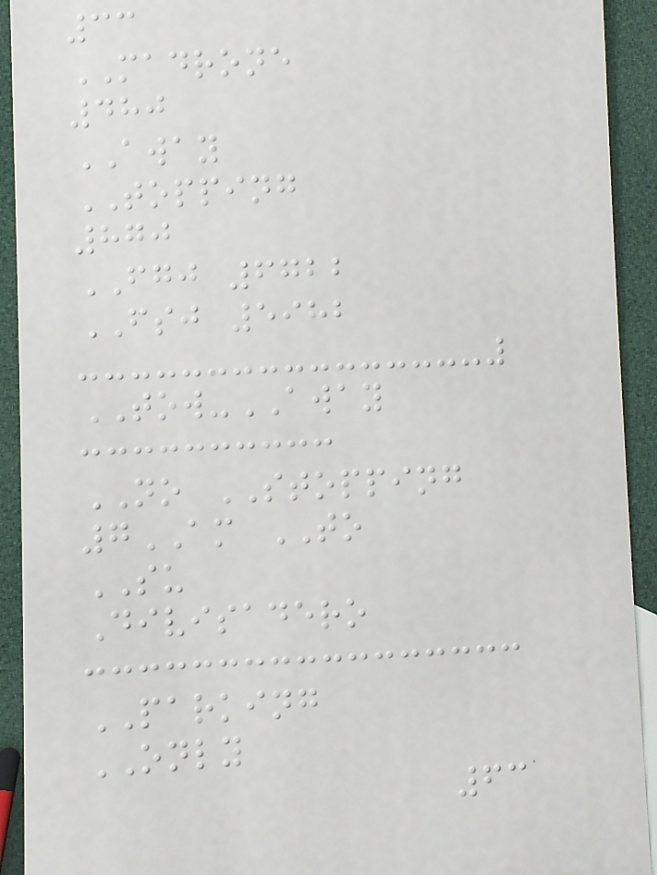33
MADRONE
480
AWAY
TOPPING
870
FGJ 6722
FSJ 5982
TOW-AWAY
NO STOPPING
7AM TO
SU
Divisadero
PARKING
ONLY
63
